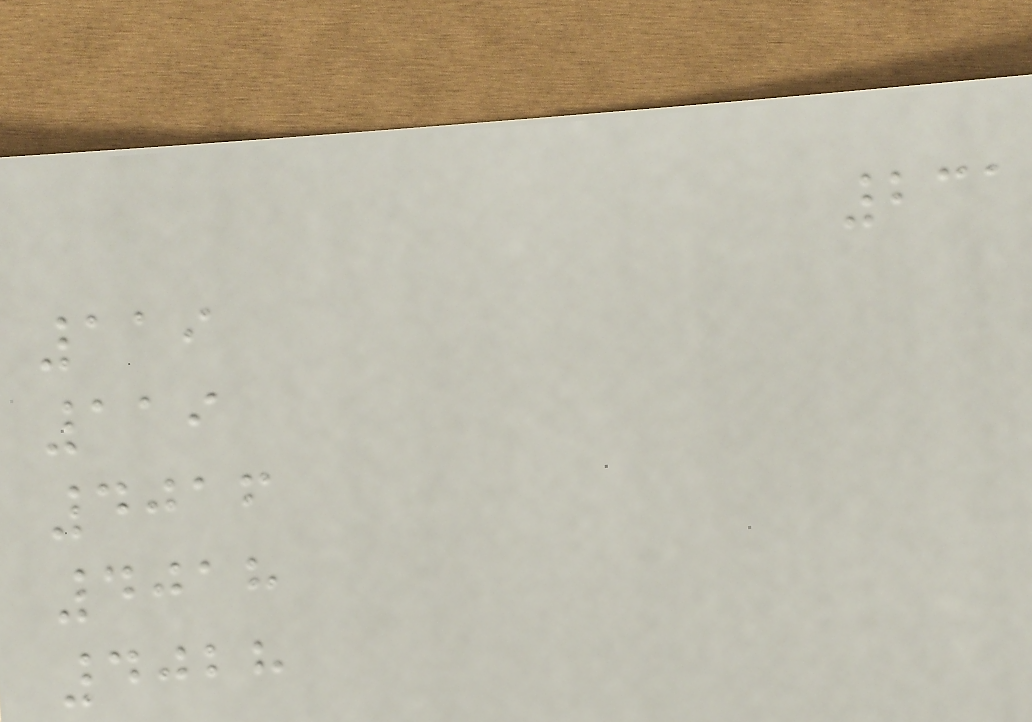231
119
119
4016
4018
4028
